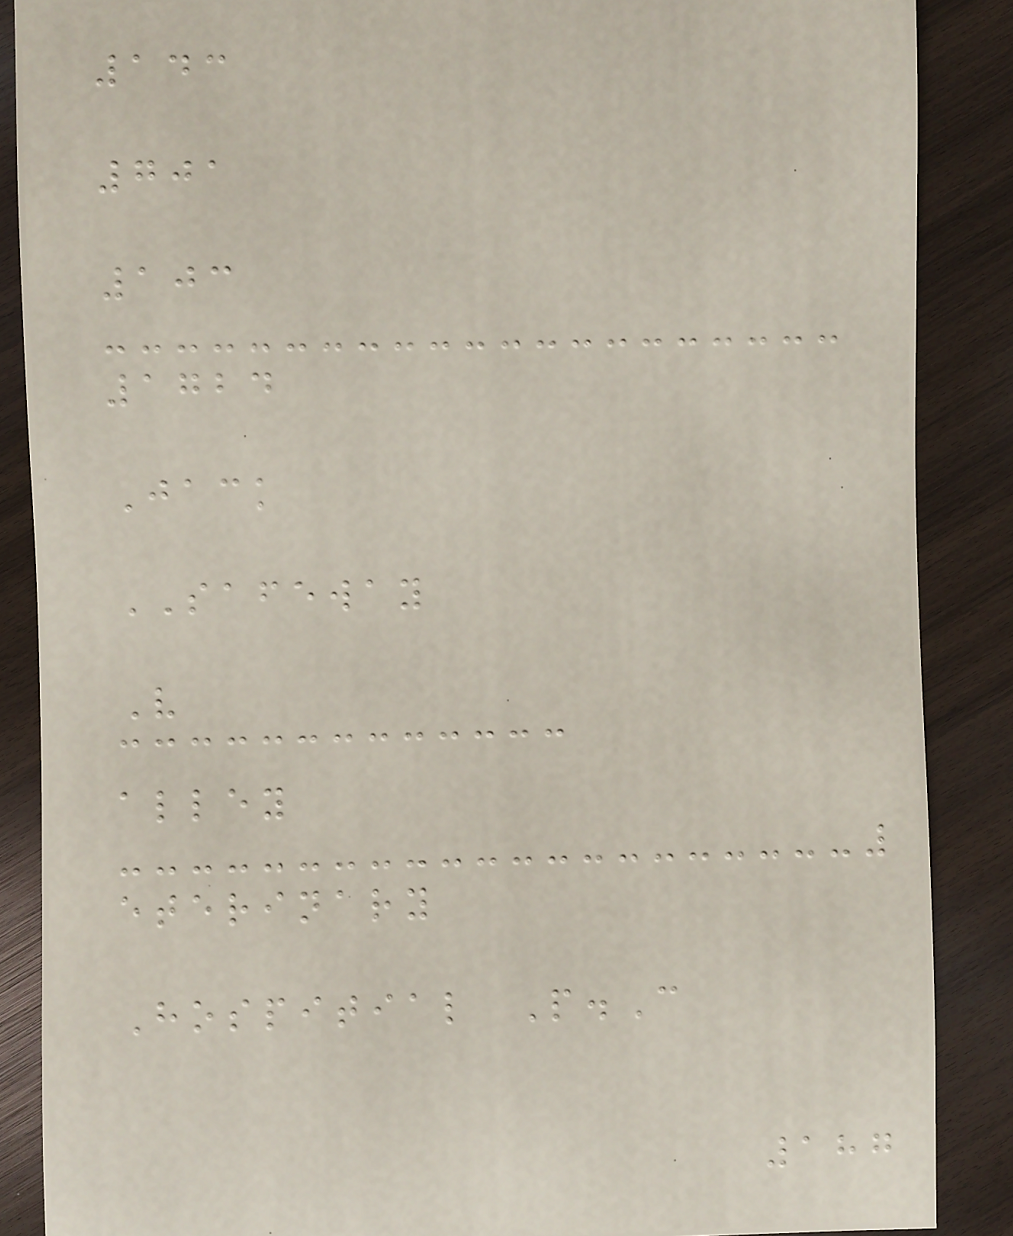143
701
103
1724
Jack
SAFEWAY
V
alley
eterinary
Hospitial P.C
187
